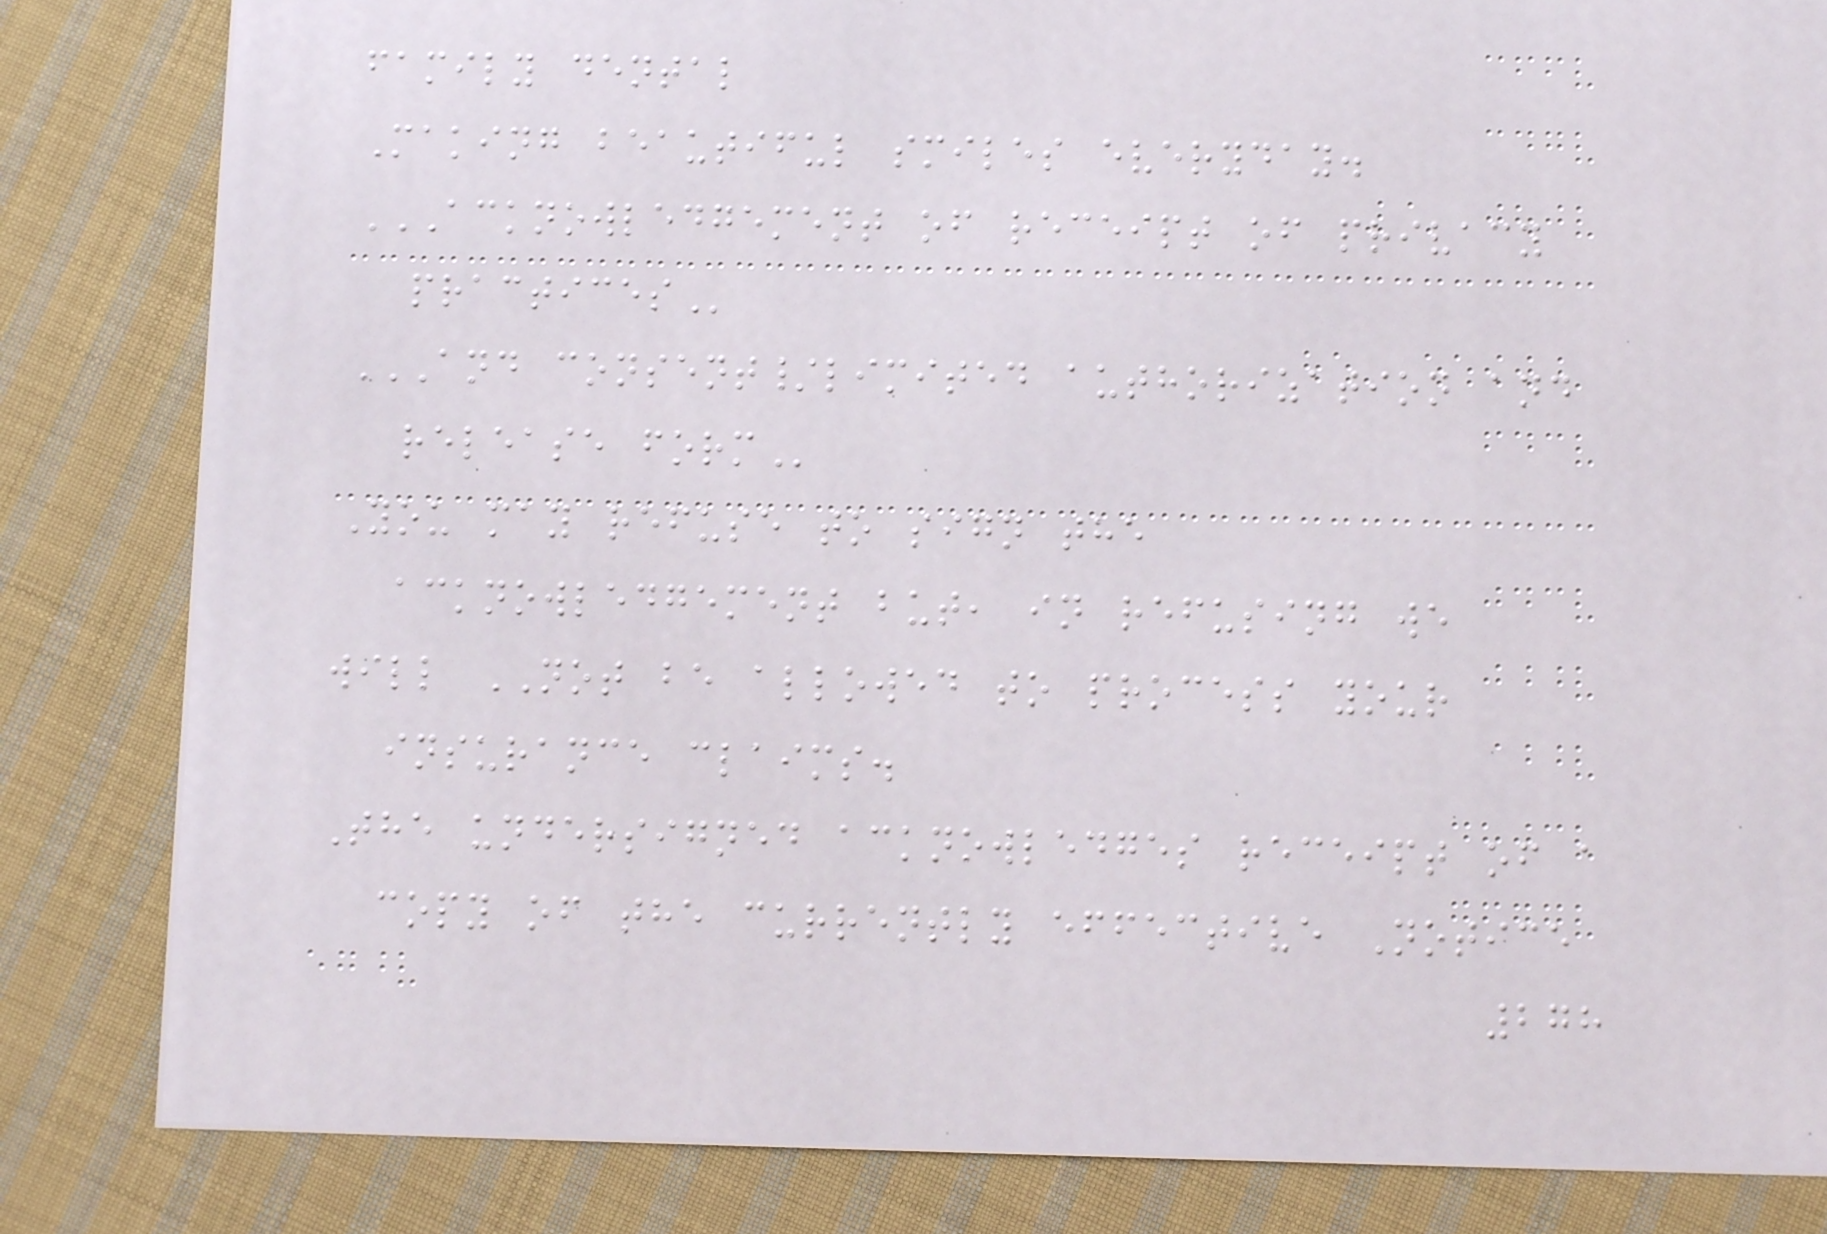family dental
Making beautiful smiles everyday.
ACKNOWLEDGEMENT OF RECEIPT OF PRIVACY
PRACTICES
AND CONSENT/LIMITED AUTHORIZATION AND
RELEASE FORM
You may refuse to sign the
acknowledgement but, in refusing we
will NOT be allowed to process your
insurance claims.
The undersigned acknowledges receipt of a
copy of the currently effective Notice
278
